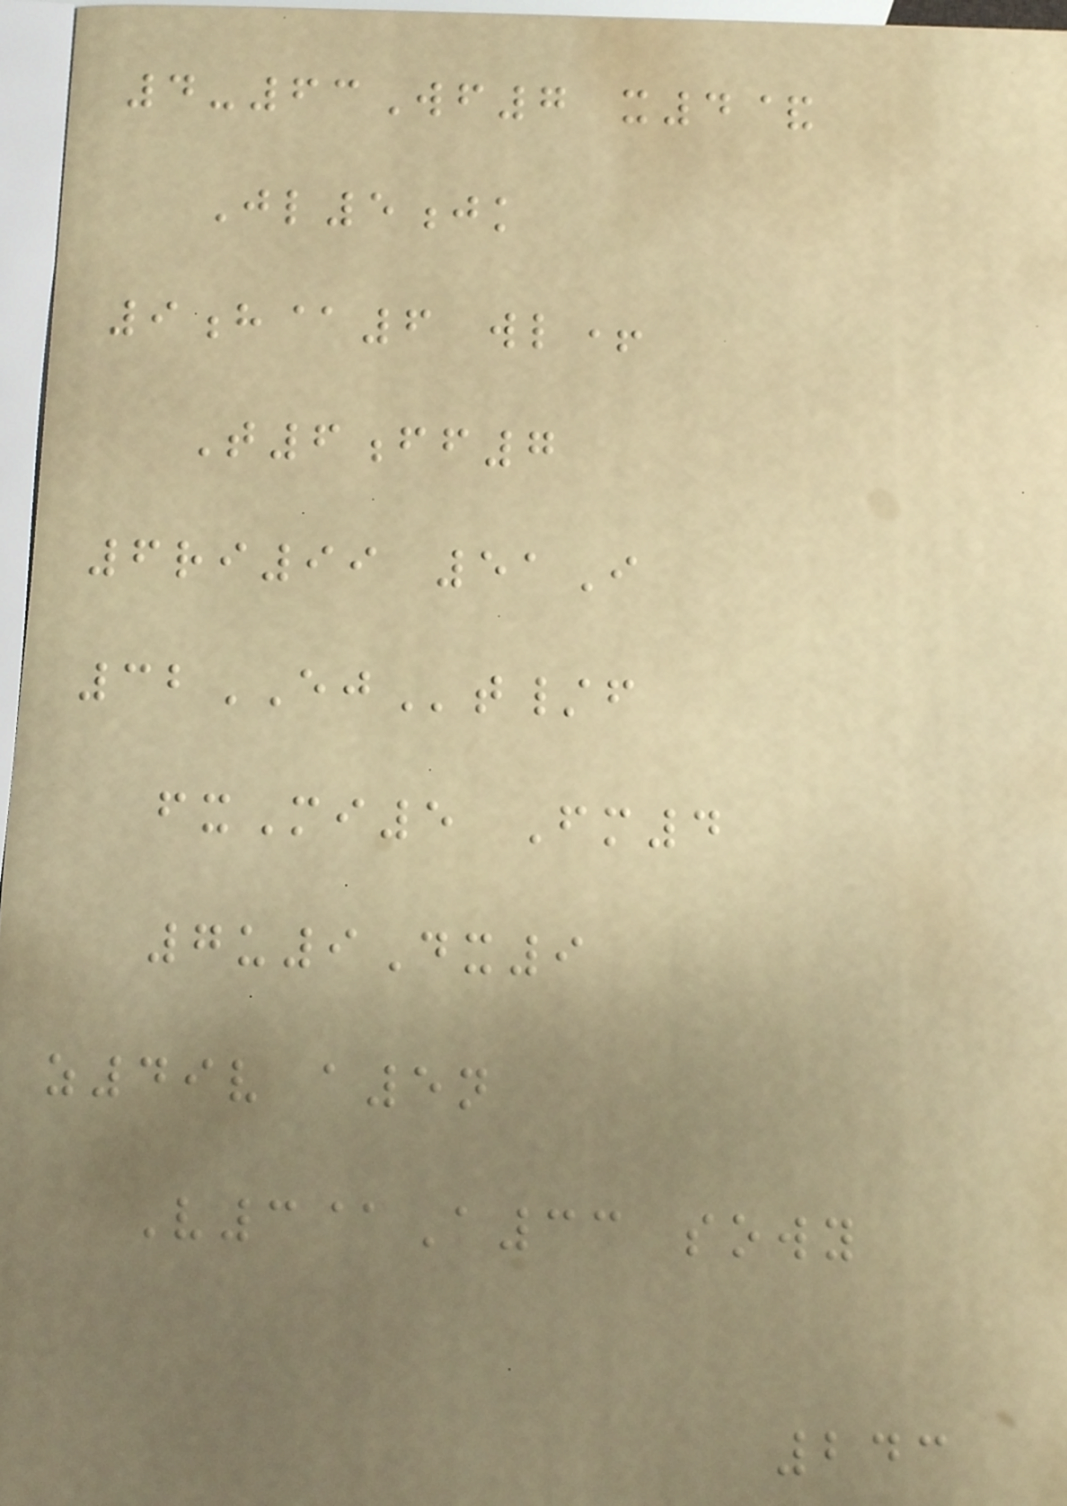4-63Wf7 x4&
Jl5jk
9h@6 wl+
T6ff7
6ri99 51I
32EJt/f
fxMi5 Fm4
7u9Dx9
z49v a5n
V3@A33 sowy
243
